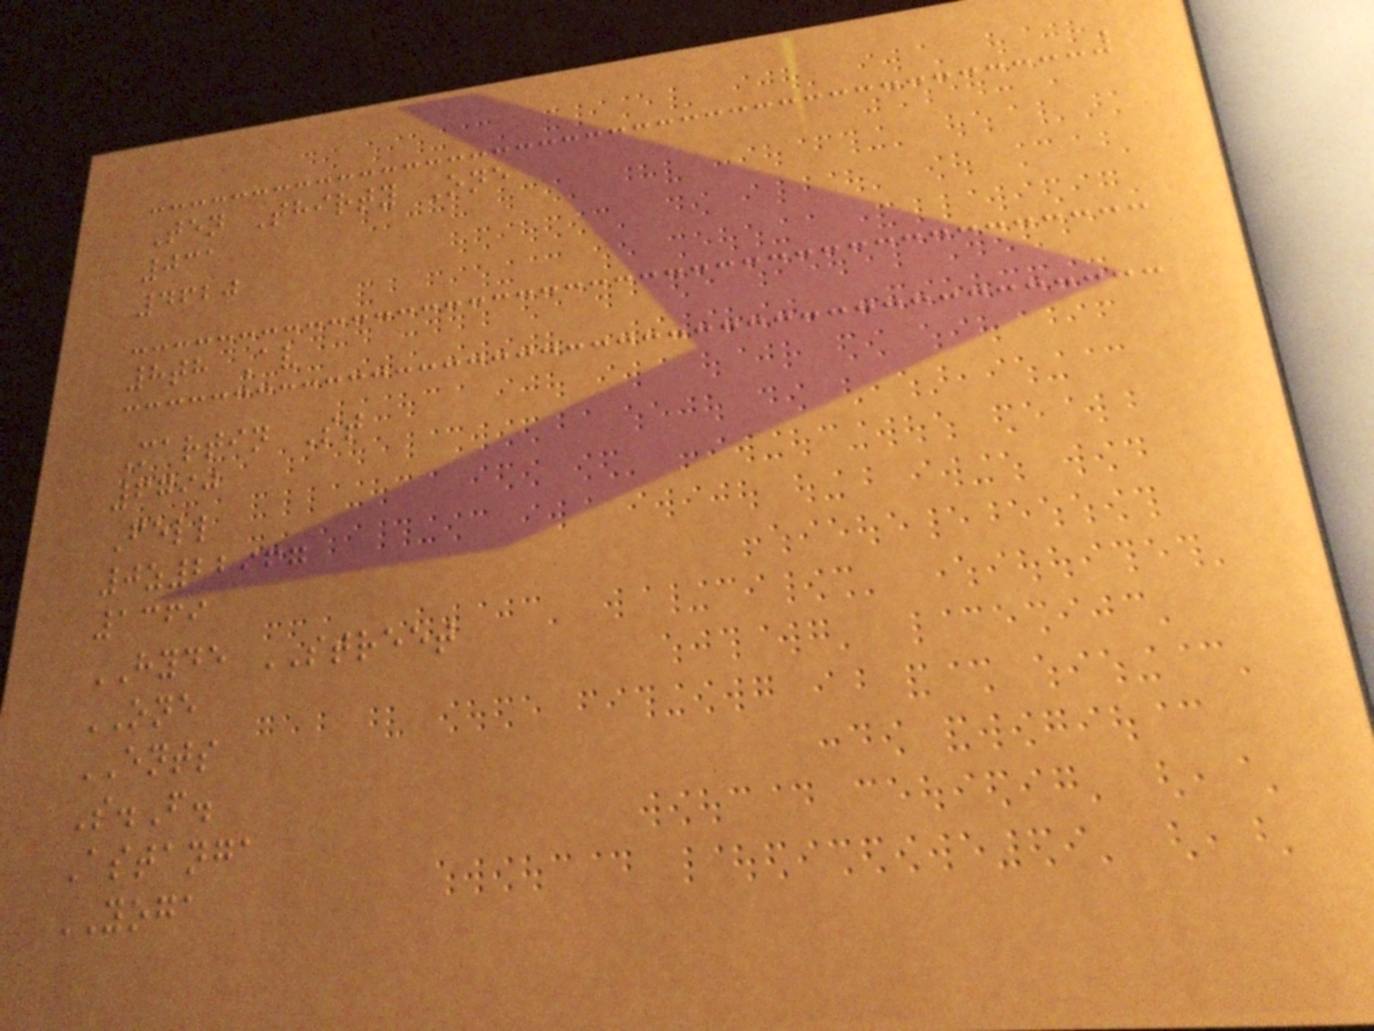Ten Thirty One
031
4620
8th Av
Martin St
6790
Fell
0z22967
1369
HYDE STREET
ONE
ENTS
S.F.
Astanga
YOGA
